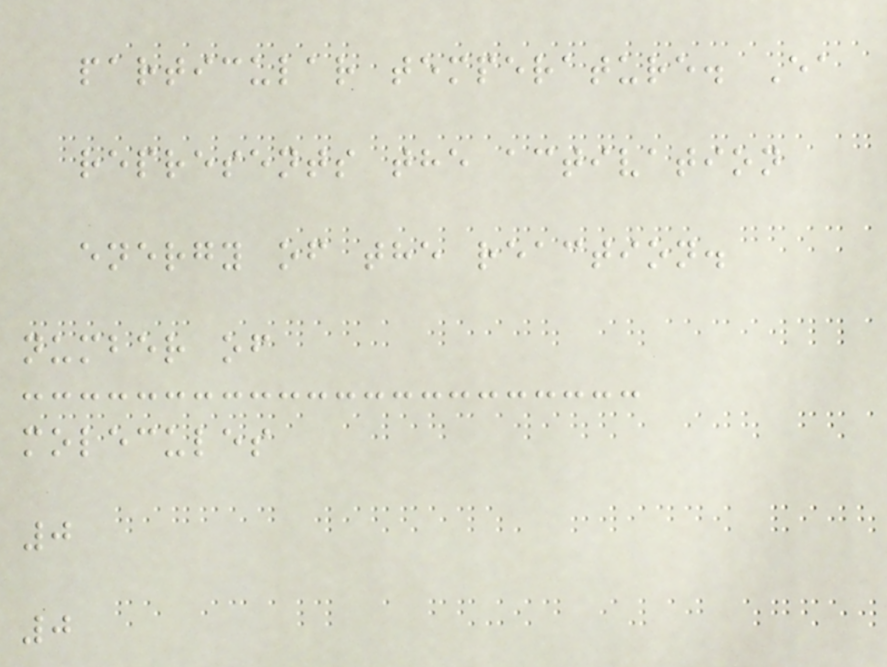particular temperature. Ea
represents the activation
energy of the reaction.
number of
molecules
0
0
